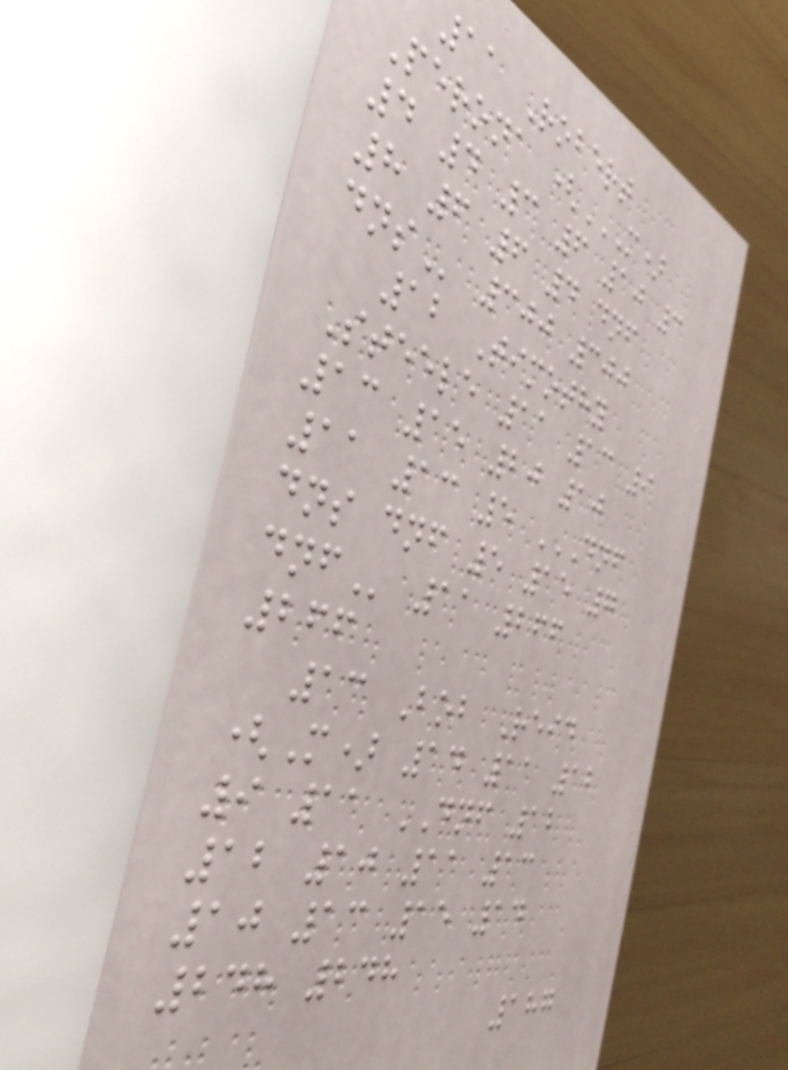11 Robert
Perona (M)
4 4 3 6 10 3
8 6 6 4 DNF
DNS 300 300
12 Timothy
Steele 11 13 9
13 15 20 10
11 13 5 DNF
DNS DNF 5 15 7
DNF 11 266
266
13 Bob Reid
(M) 14 11 12
9 11 DNF 12
12 10 11 13
10 13 15 14
248 248
187
